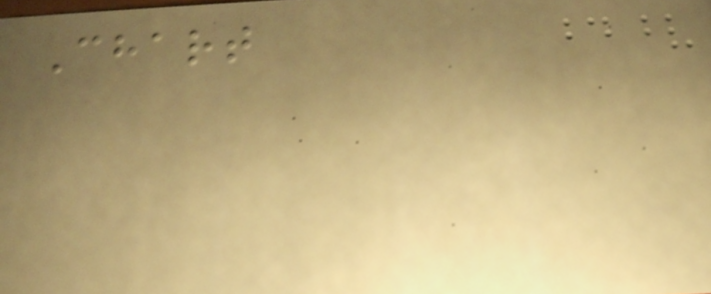Chart
